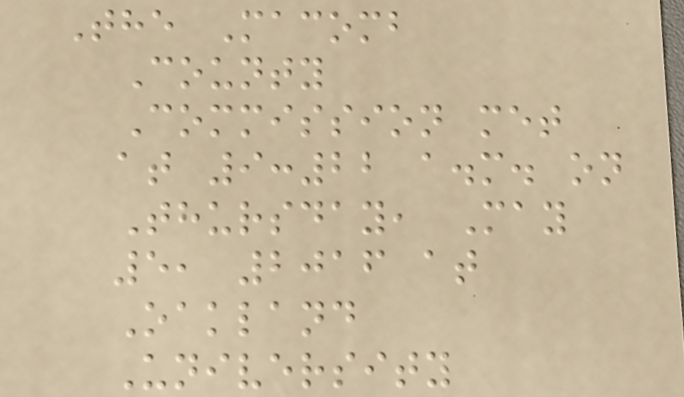The Macomb
County
Commission met
at 9:22 a.m. on
Thursday, May
5, 2016 at
Oakland
University
